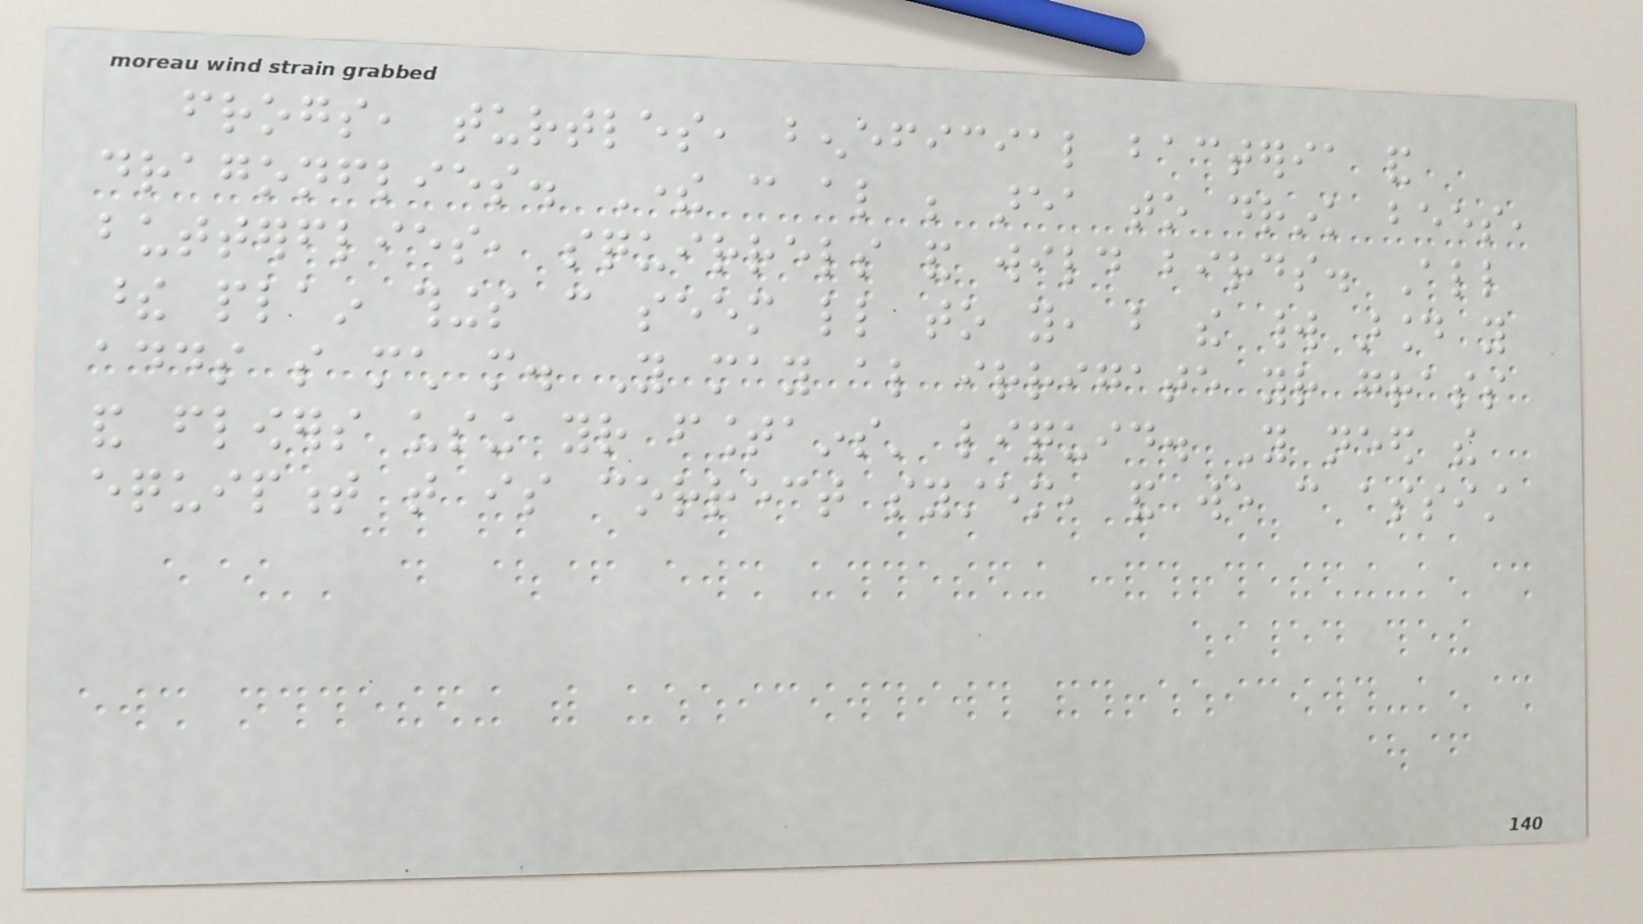frogs, turtles, beneficial bacteria and
dragonflies. There can also be area to drink bees,
butterflies, squirrels and wild birds. All
these plain things can seem little to you, but the world around you
adds so much more. You may also irrigate your grass
and flowers using your fountains' liquid. You need the
equipment that is correct system, and we can assist
